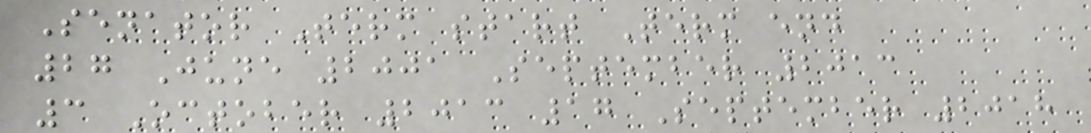Senator Term start Term end
27 June 2001 September 2013
3 October 2013 17 September 2018
